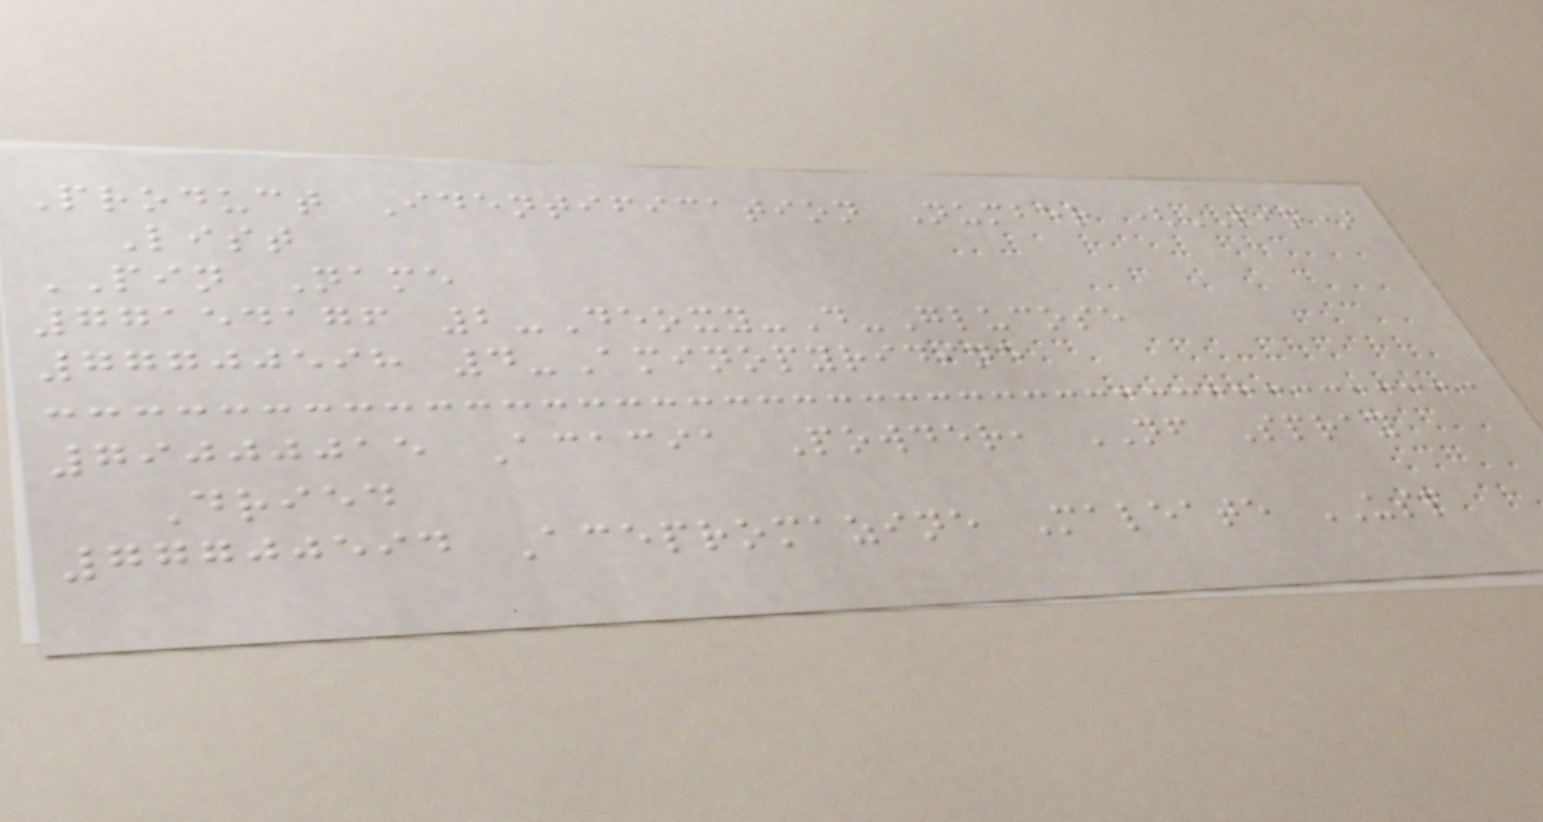Product Identification Number (PIN)
List
PIN Name
77154176 2-Deoxy-D-Glucose
77700598 4-Aminopyridine
79000015 Acacia Powder, NF Spray
Dried
77700594 Acepromazine Maleate USP
